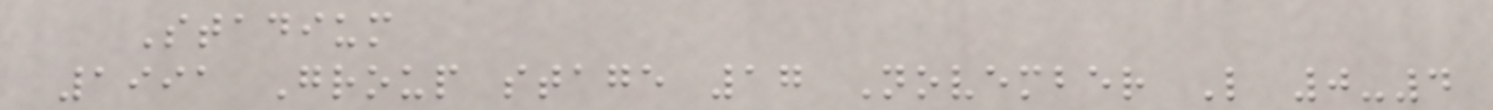Stadium
1991 Group stage 17 November L 0-4
